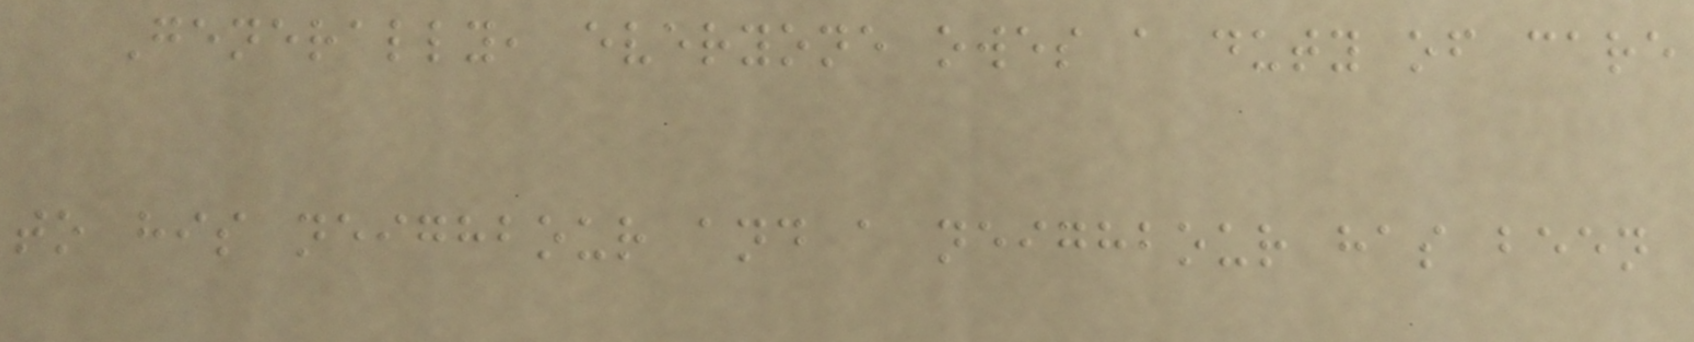Generally, everyone owes a duty of care
to his neighbour and a neighbour has been
